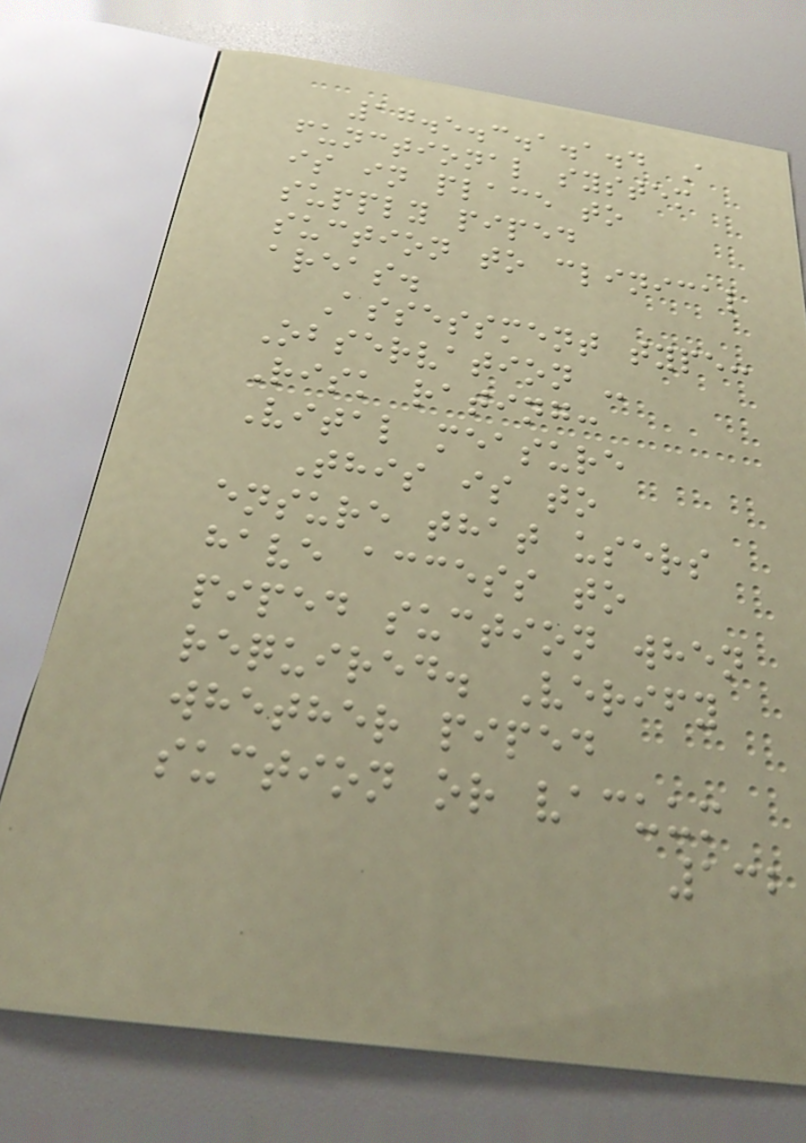17.5.3.1.1.4 A
functional system
is in place to
supply piped
suction to clinical
areas.
Assessment type:
Observation -
Risk rating:
Vital measure
This is to
ensure that users
have access to
piped suction when
required. Verify
whether piped
suction or vacuum
132
